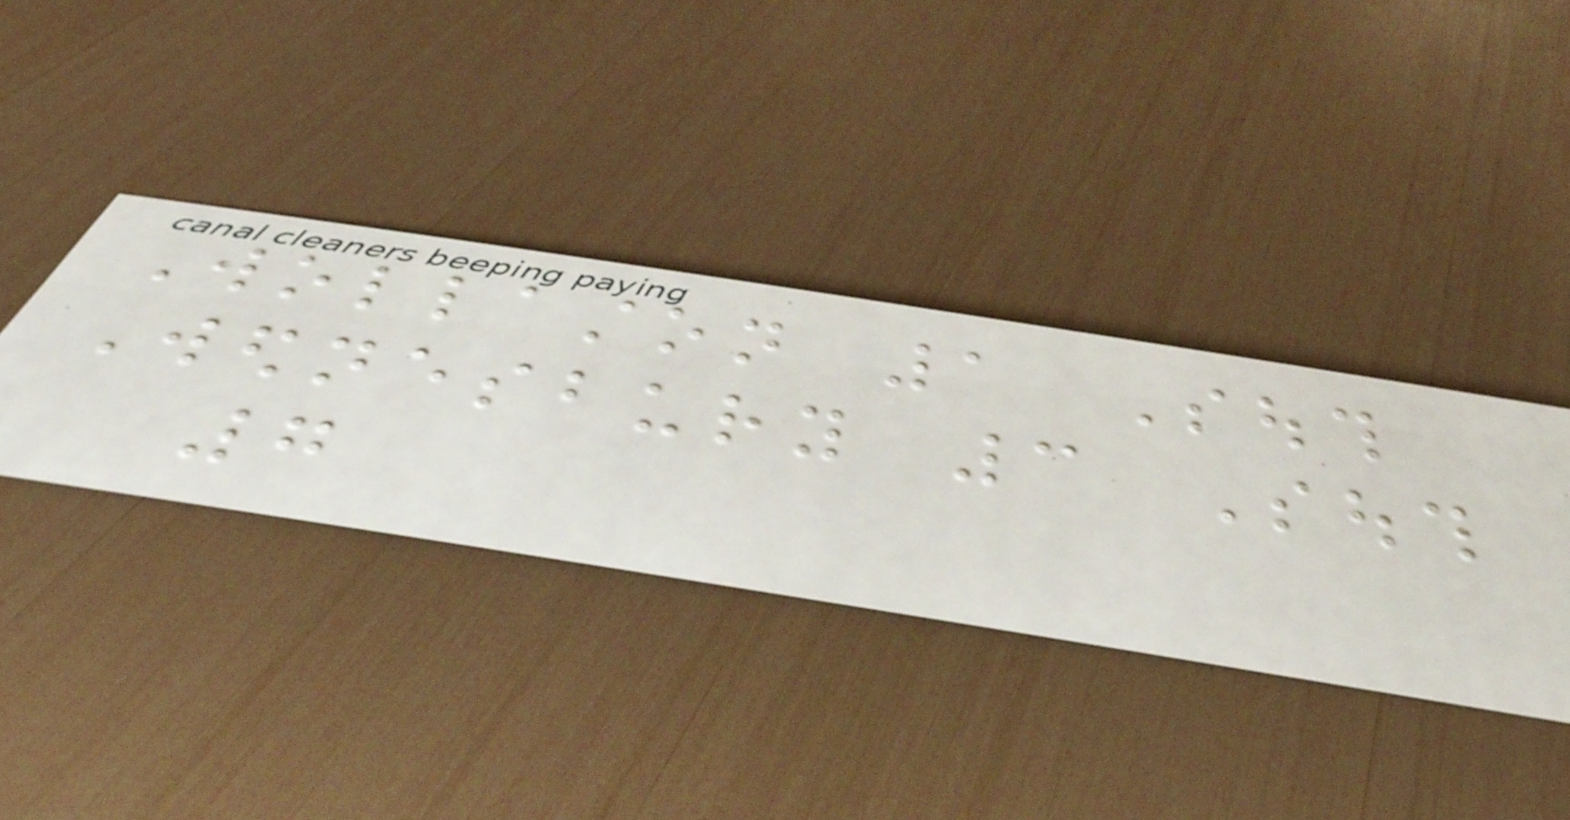Wollaston 1 South
Wednesbury 3 South
7
